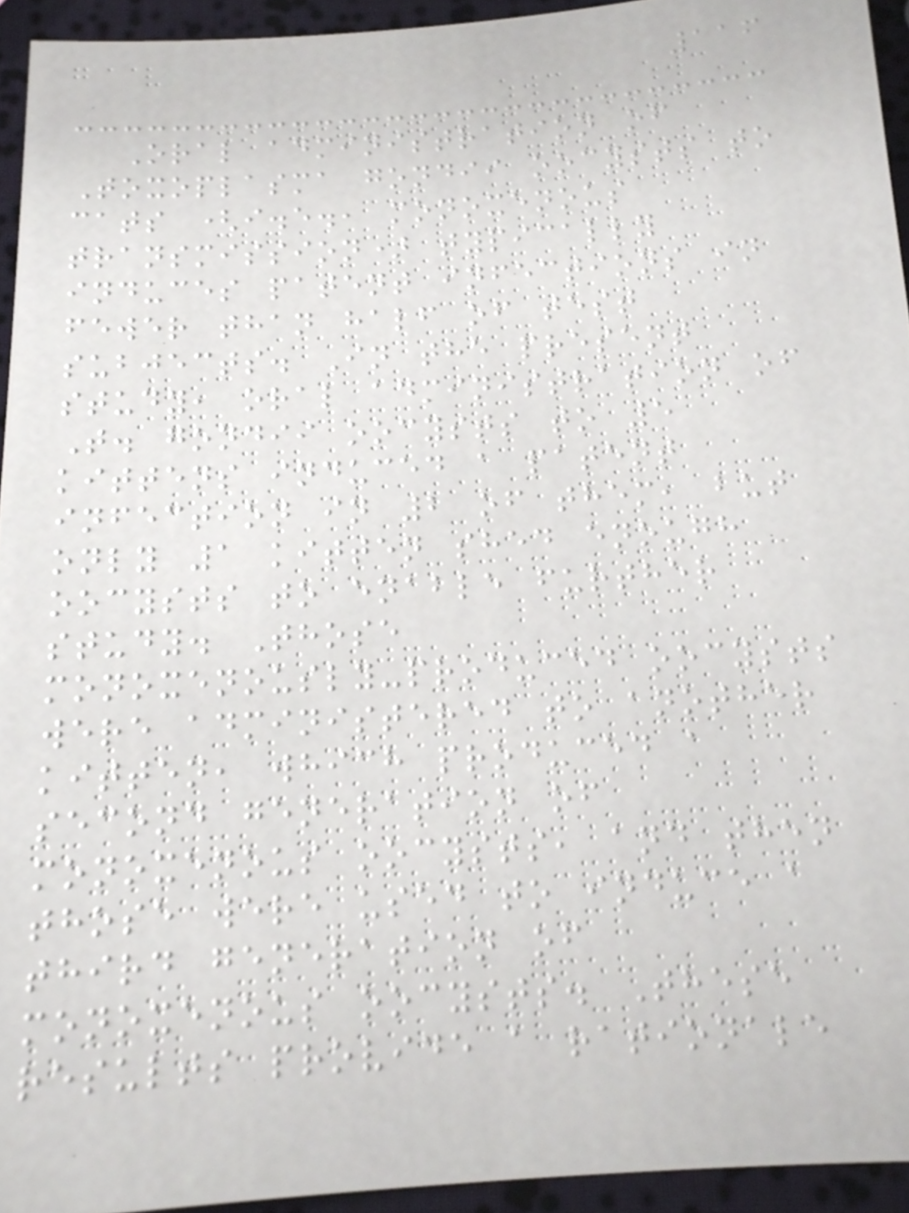116
Oral administration of
Toxoplasma gondii oocysts to
cats (i.e., monoxenous
transmission) typically
induces patent infections in
fewer than half of test
subjects. In the present
study, oral administration of
T. gondii oocysts to 5
kittens induced a patent
infection in 2 of them, but
only 1 kitten shed enough
oocysts to enable further
study. Those
monoxenously-produced oocysts
were administered to another
kitten, which produced a
second generation of
monoxenous oocysts, and then
those were used to induce a
third generation of
monoxenous oocysts. These
results provide a rationale
